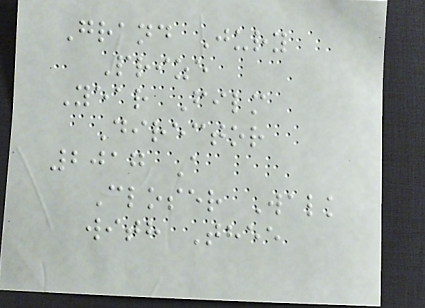Grand Jury
Prize
Year Film
Director
2017 A
Closer Walk
with Thee
